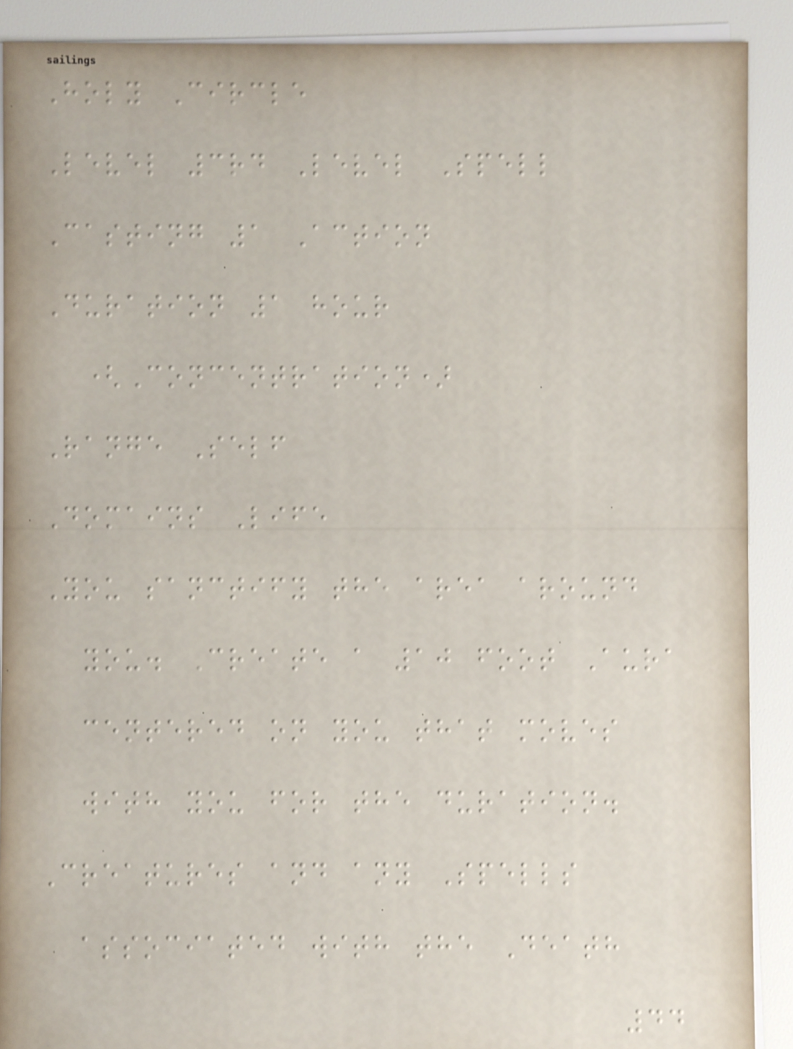Holy Circle
Level 3rd Level Spell
Casting 1 Action
Duration 1 hour
(Concentration)
Range Self
Domains Life
You sanctify the area around
you. Create a 10 foot Aura
centered on you that moves
with you for the duration.
Creatures and any Spells
associated with the Death
44
